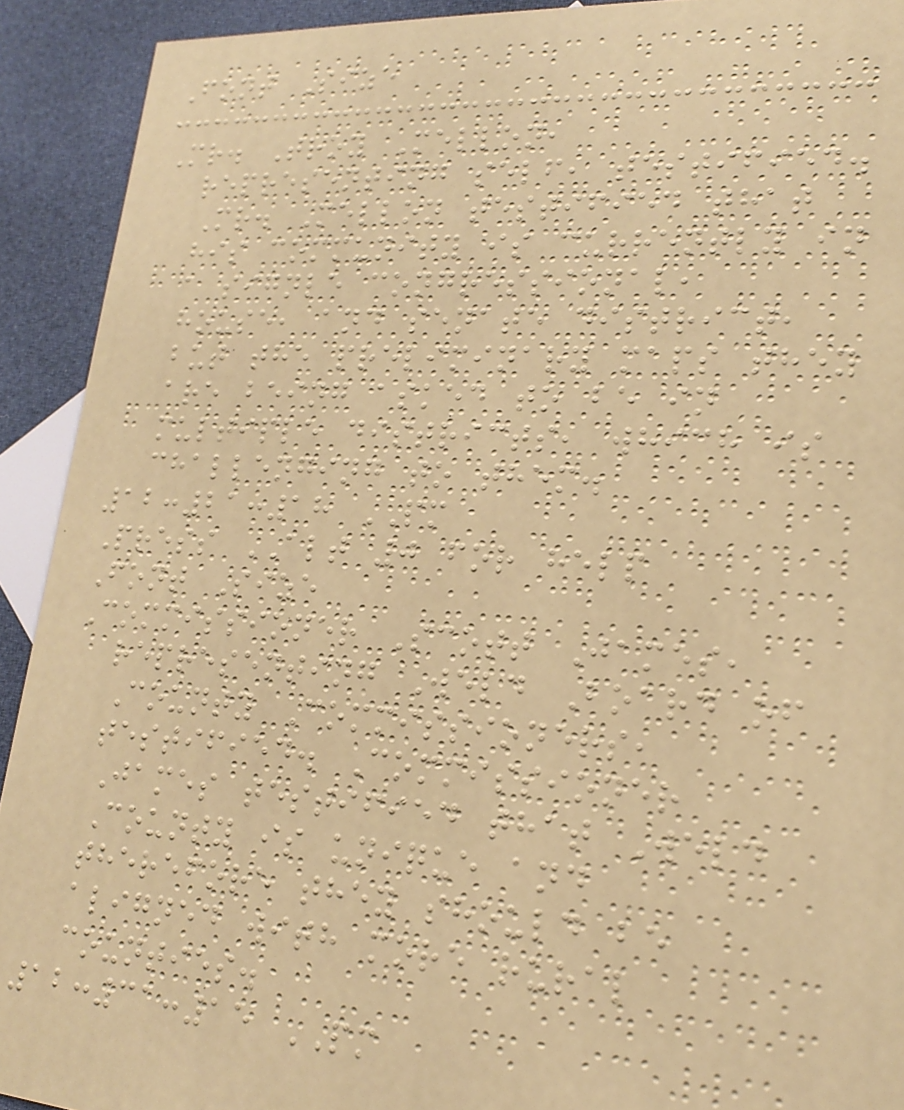Font Size
Mr. Troy Mellon,
representing self, testified.
Mr. Mellon testified that
his community is currently in
a signle congressional,
house, and senate district,
but the preliminary maps they
are being asked to be in
multiple districts, which is
challenging to them.
12:21:18 PM
Press ALT 0 for help
Font Size
Commissioner Scott James,
representing Weld Board of
County Commissioners,
testified. Commissioner
James testified that Weld
County is unique and
therefore they should be
aligned with more rural
counties.
12:31:15 PM
